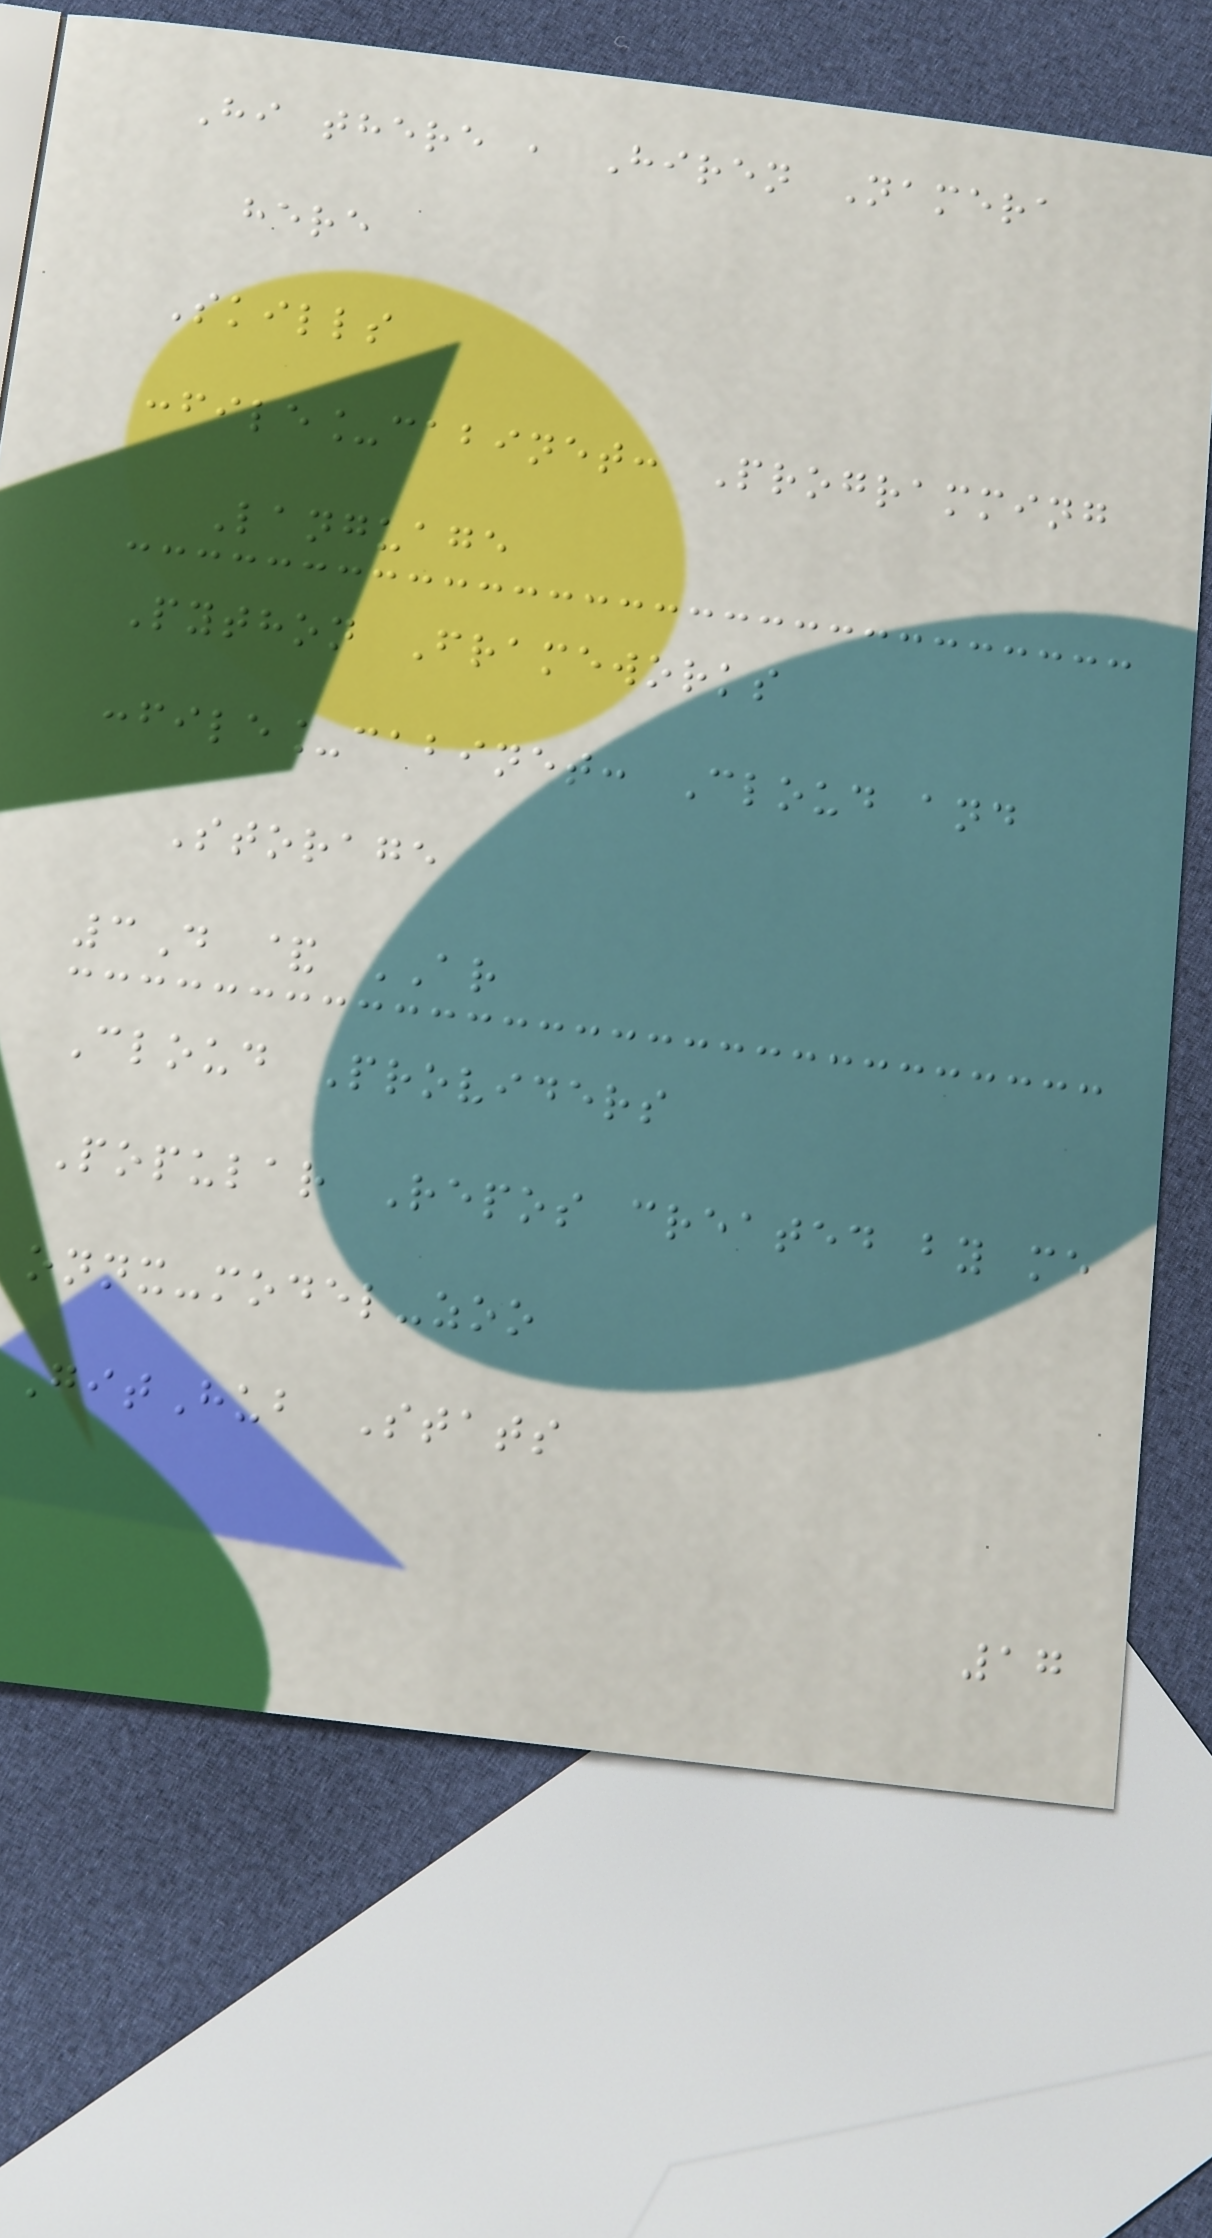Hi there , Hiren Namera
here
Skills
:file_cabinet: Programming
Language
Python Frameworks
:file_cabinet: Cloud and
Storage
3D & AR
Cloud Providers
Popular Repos created by me
onnx-model-zoo
GitHub Stats
17
